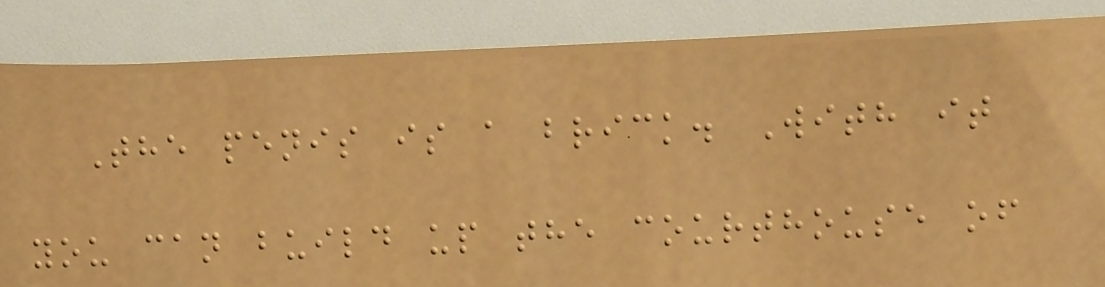The penis is a brick. With it
you can build up the courthouse of
